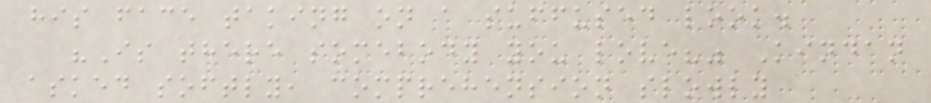his face taking on a suffused look.
"Is there somebody you love?" Kindan
asked softly, comprehension slowly
